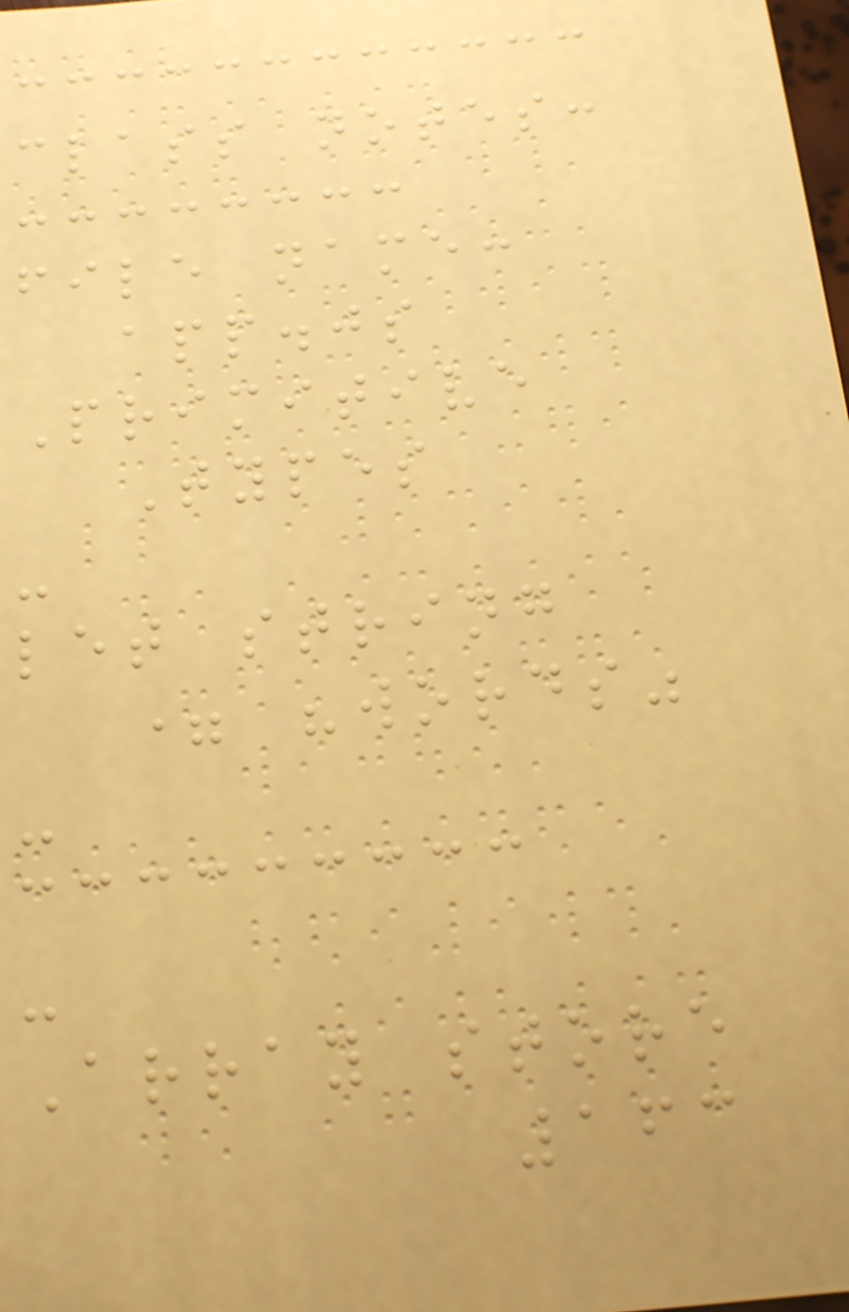class notes:
file name:
app.js
Primitive
Types
-
let string
= "words"
-
-
Array store
163
